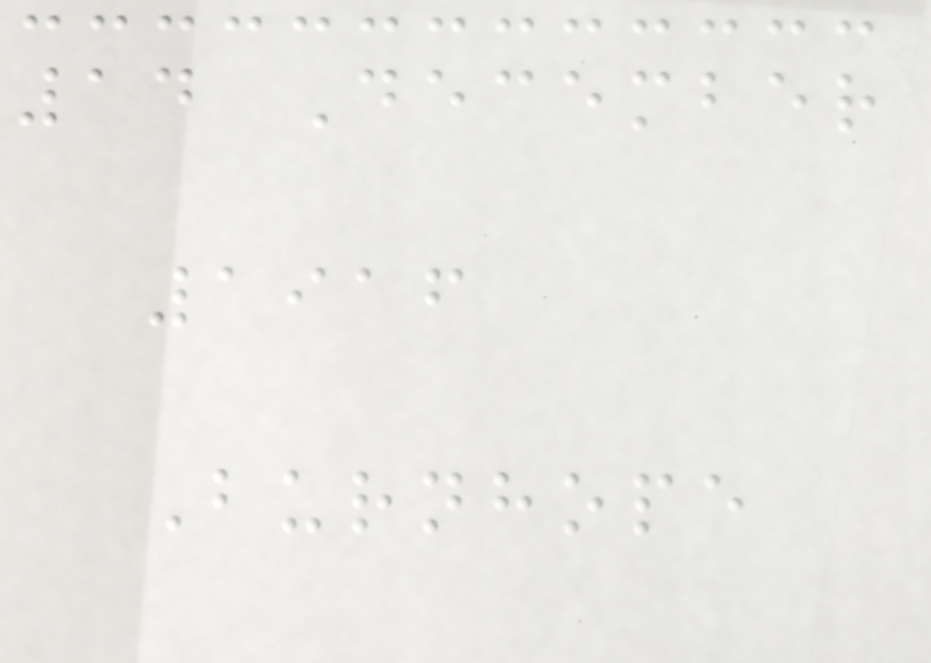14 December
1916
Burnhope
